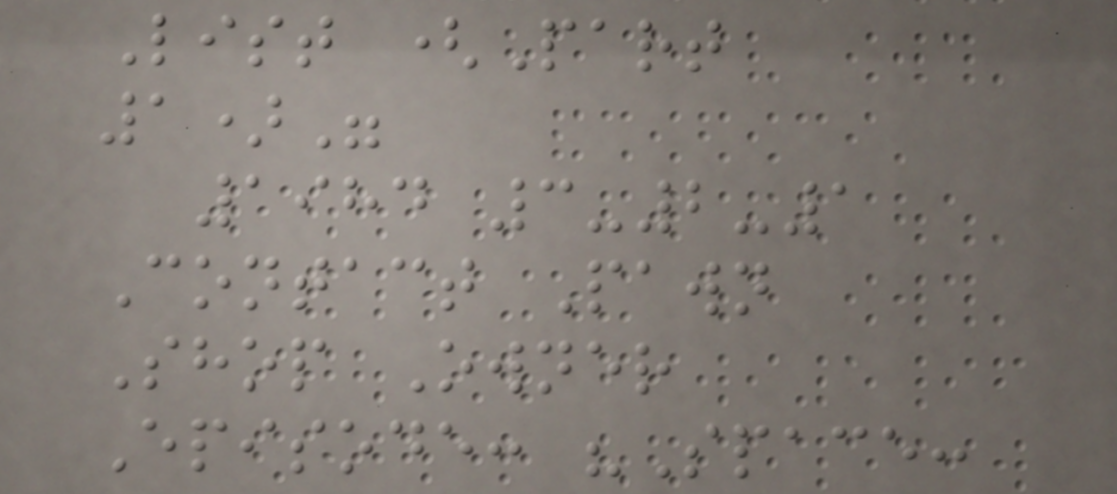List (Part
1)"
1984 3-2-1
Contact Pawn
Shop Owner
Episode: "Space:
